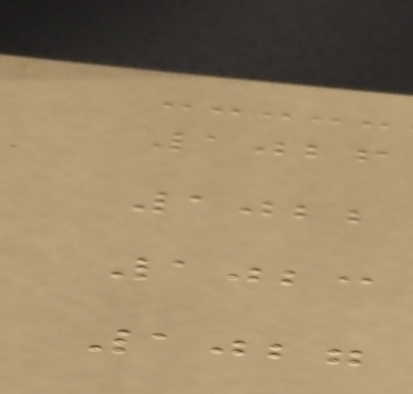1026
1022
1023
1027
